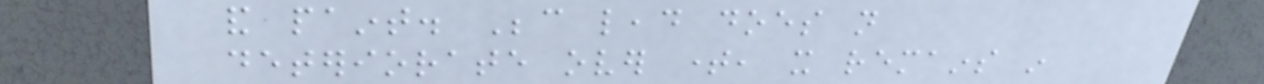and paint. Because lead does not
deteriorate over time, it remains in
